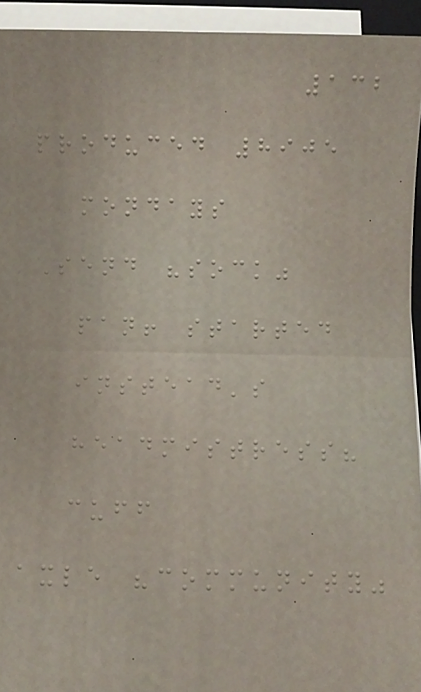132
produced 8905
mondays
Send "sock"
pan! started
instead's
headmistress?
cuff
axle "community"
